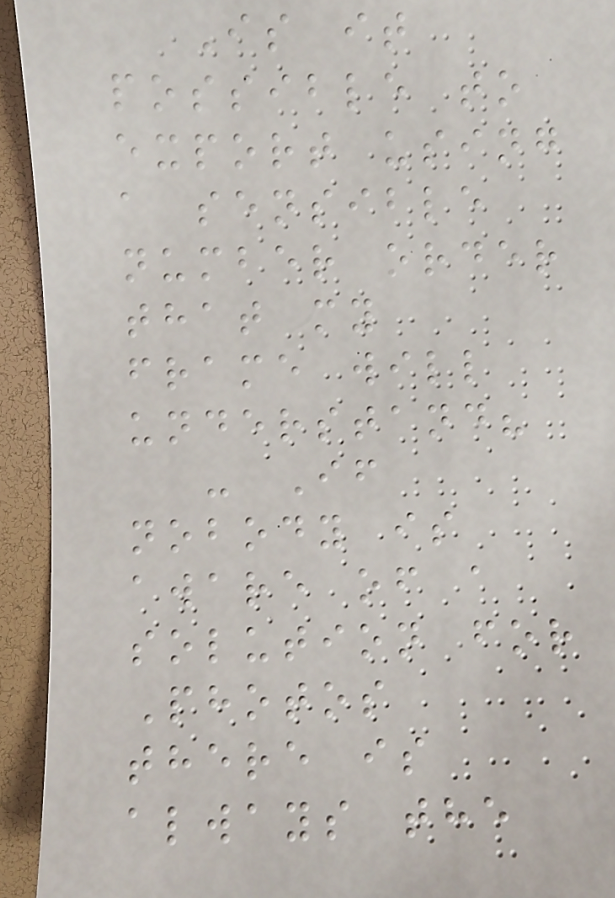Is it
possible to
export using
a sensible
number order
that my
frame will
understand?
- If
nobody is
aware of a
solution for
Photos
there is
always the
